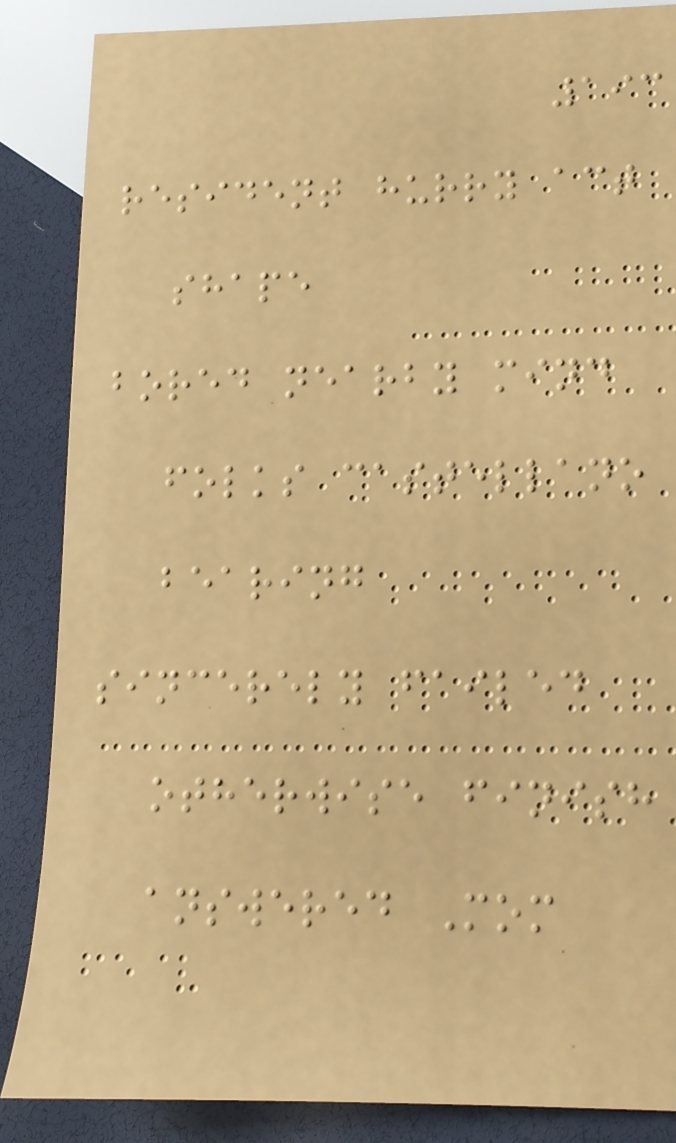193
resident hurry act
shape
bored nearby mind
folks castellano
bearing
sincerely failed
otherwise finish
answered Mom
